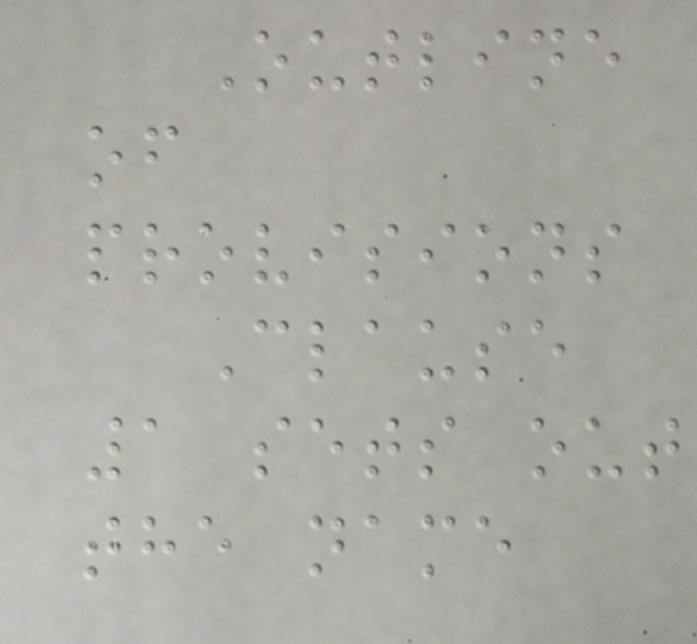Outline
of
provisions
Clause
1 sets out
the name
